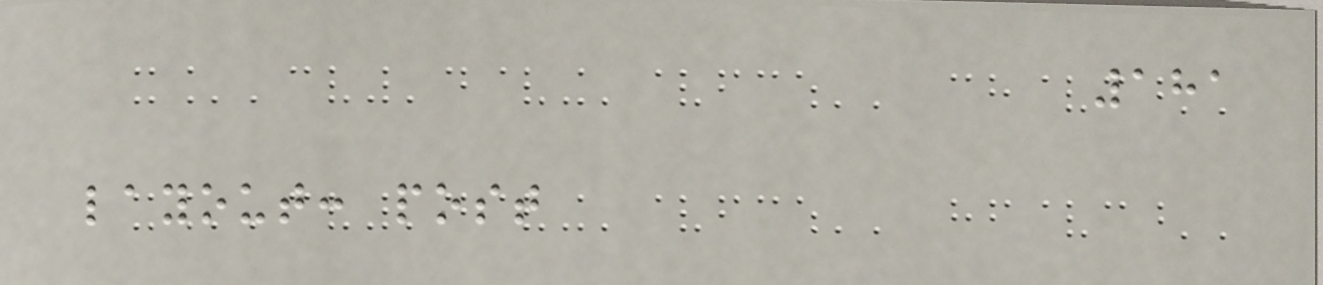181
layout: post
